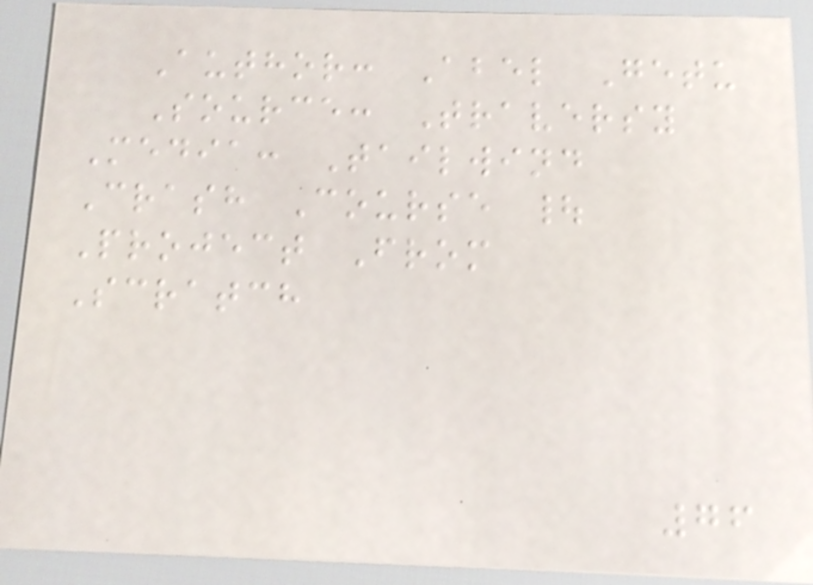Author: Abel Getu
Source: Traversy
Media: Tailwind
Crash Course |
Project From
Scratch
76
